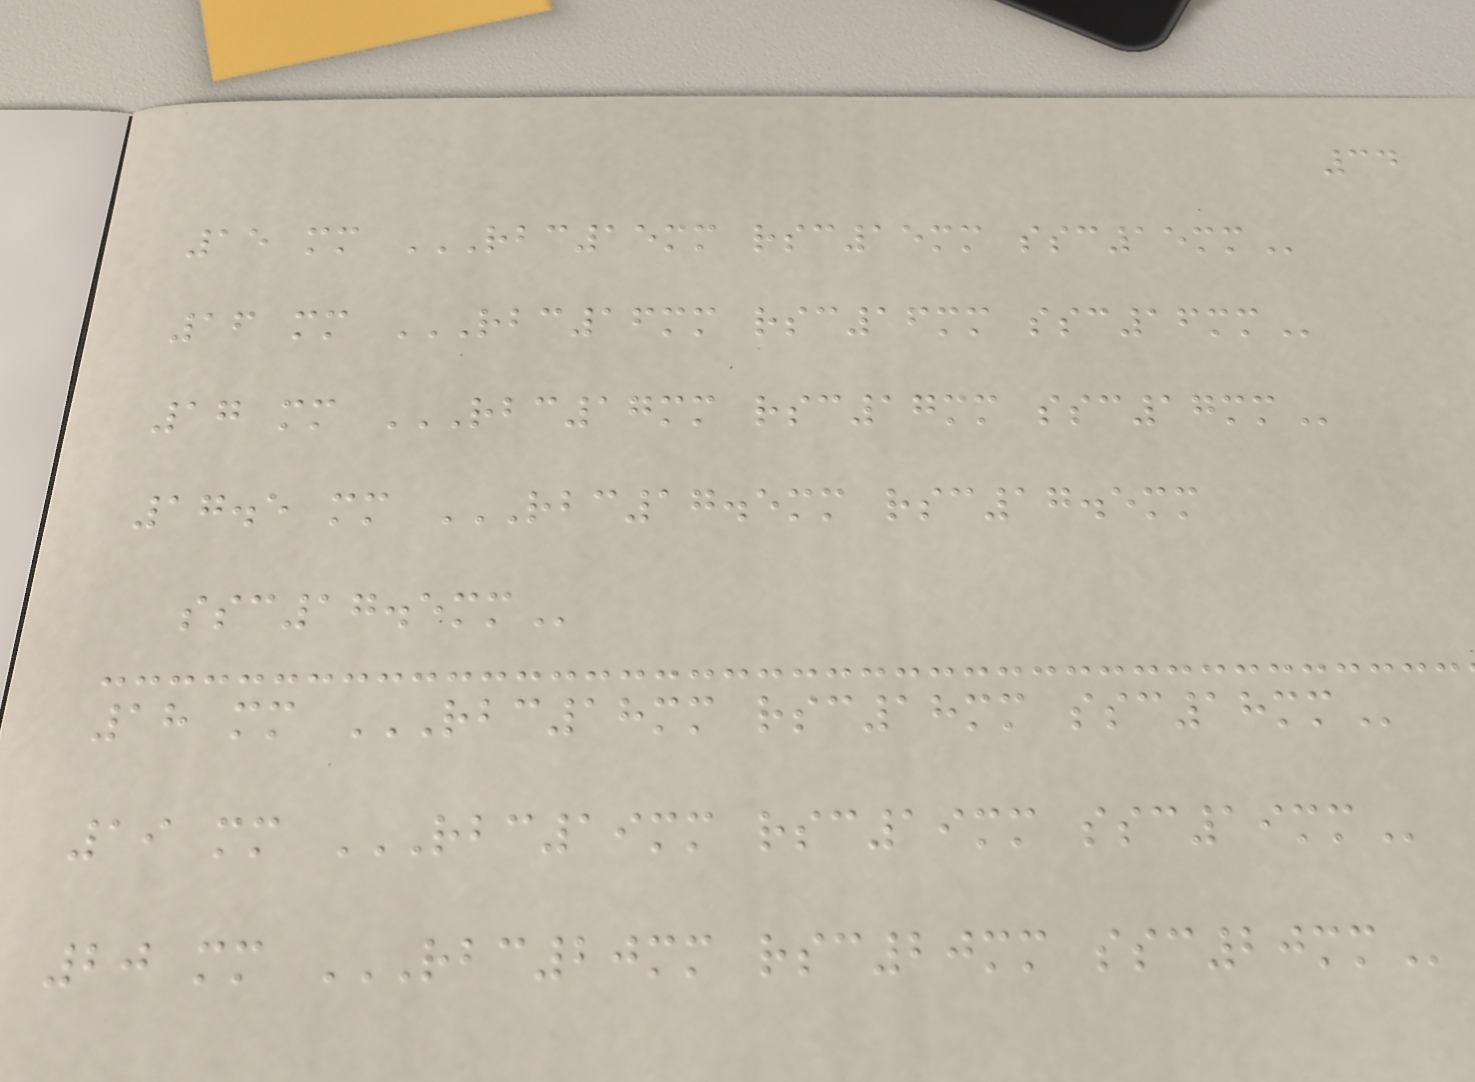34
15 mm RBC15MM RSC15MM SSC15MM
16 mm RBC16MM RSC16MM SSC16MM
17 mm RBC17MM RSC17MM SSC17MM
17.5 mm RBC17.5MM RSC17.5MM
SSC17.5MM
18 mm RBC18MM RSC18MM SSC18MM
19 mm RBC19MM RSC19MM SSC19MM
20 mm RBC20MM RSC20MM SSC20MM
